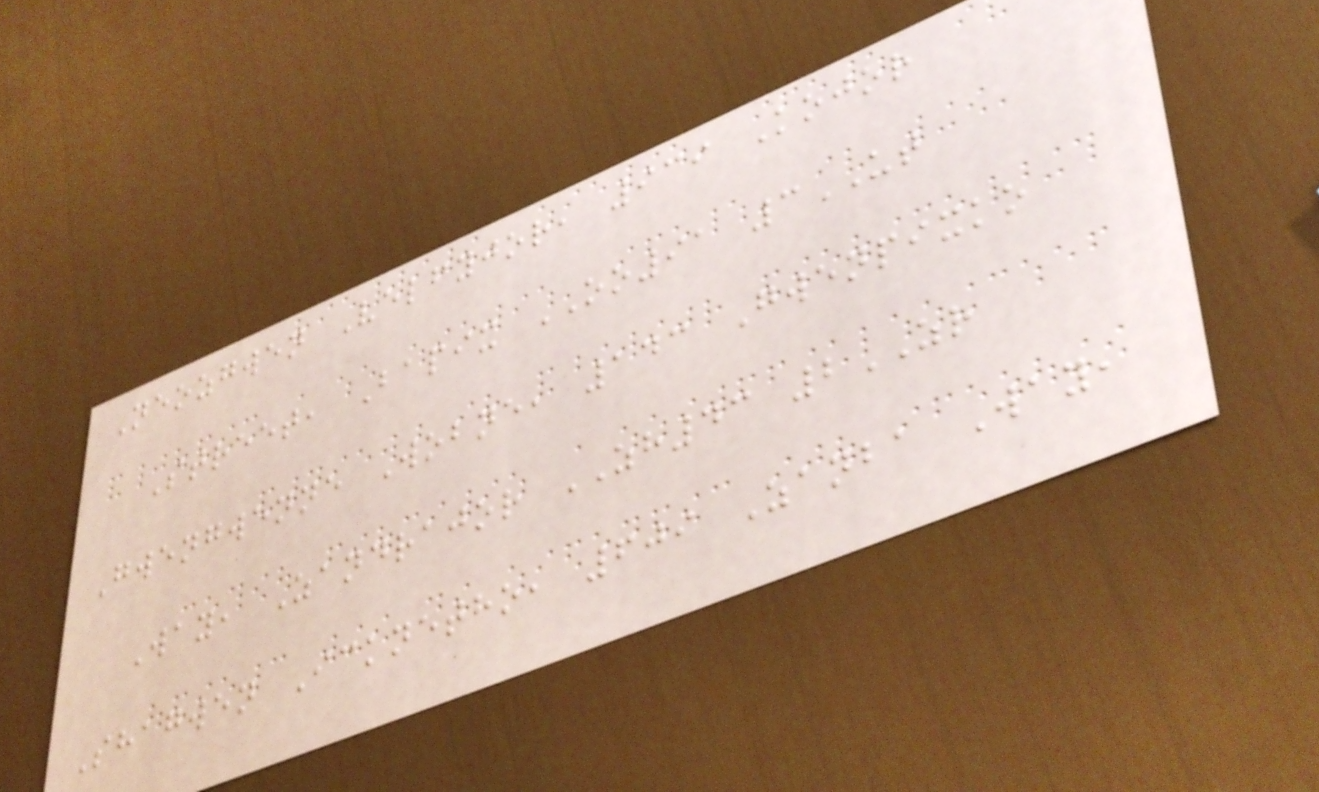Neozgwen Velfyjor, 939 Kojor
Street, Bapix OO91 3UT
Gwengwenne Wobne, 143 Gwenpixko
Way, Zandrajor ZH43 2ZR
Shagwen Icknetho, 609 Zanba Way,
